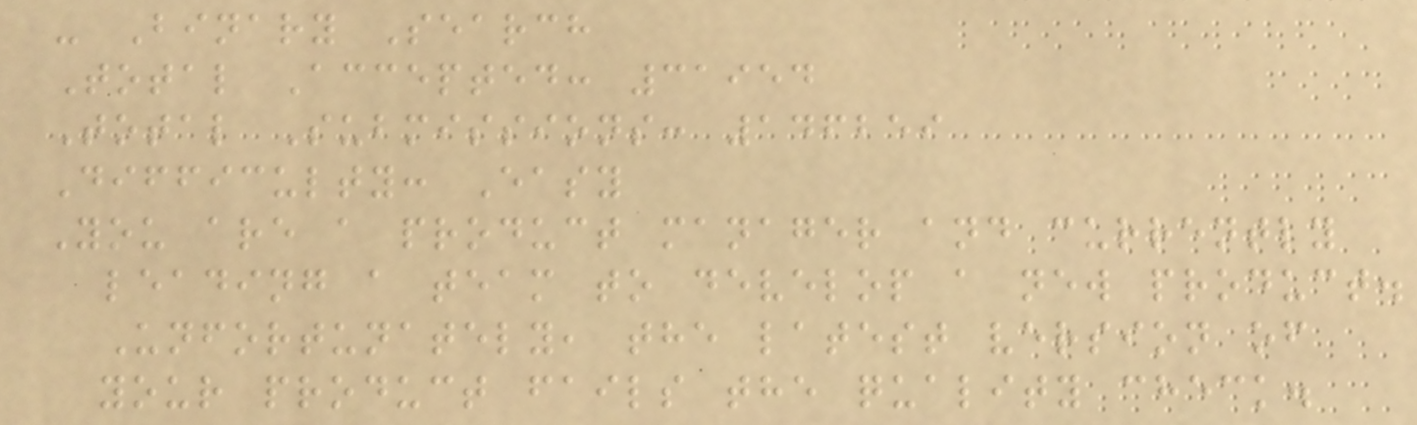- Binary Search
Total Accepted: 31954
Total Submissions: 146259
Difficulty: Easy
You are a product manager and currently
leading a team to develop a new product.
Unfortunately, the latest version of
your product fails the quality check.
